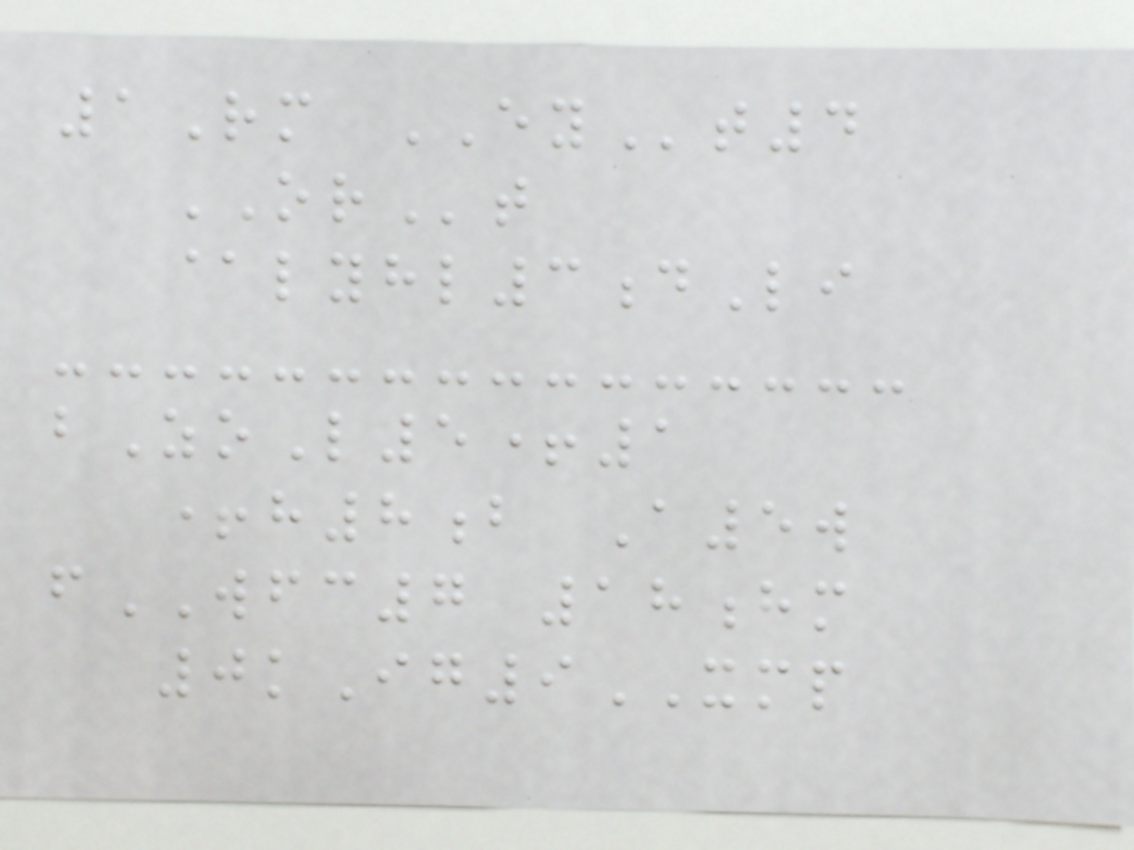1Rm EYt4
ORt
@lyhl3dLi
bZoL5+1
+h8b A5w
fWFC7 18hm
0kIg9XMP
